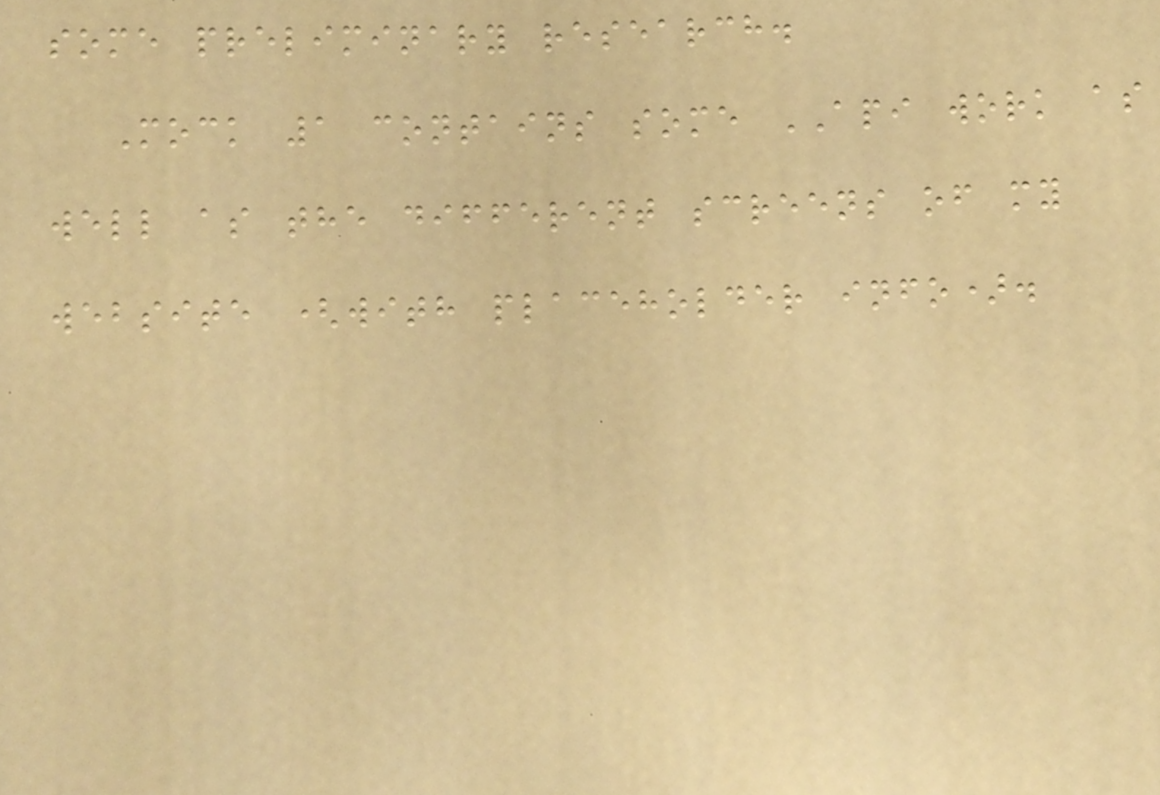some preliminary research.
Mock 1 contains some API work as
well as the different screens of my
website (with placeholder info).
